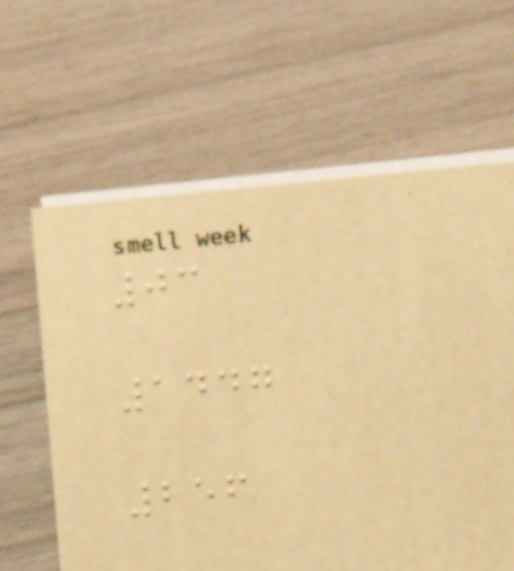03
1447
256
